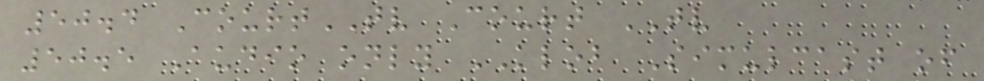50.4 CourtTV Court TV
50.5 Audio only KLOB Simulcast of
